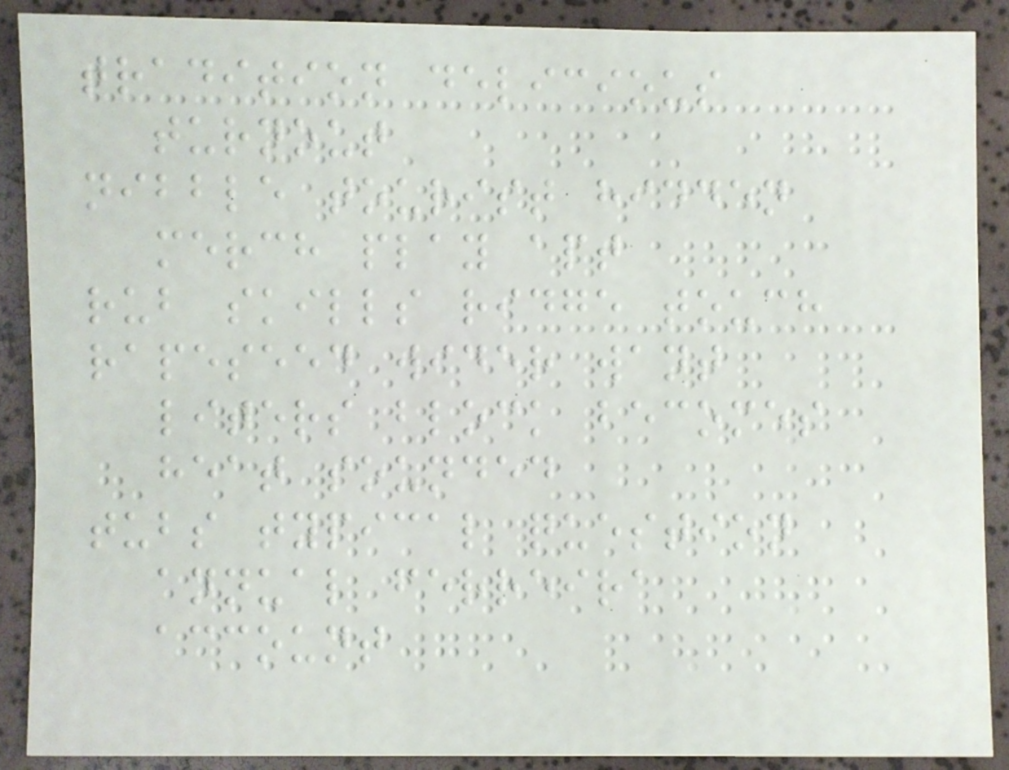tradition delicious
turnout
nibble tourist hidden
merch play apt
rub skills ridge touch
rapeseed wider want
liters block becomes
heat sounded
tubs typical question
annual ferreira
account
